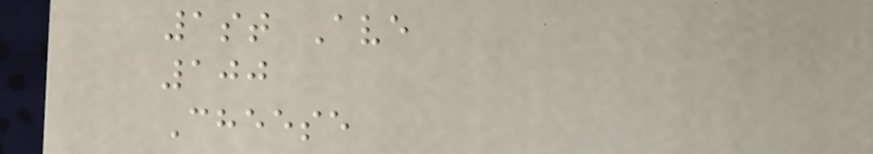1st Ave
100
Cheese
